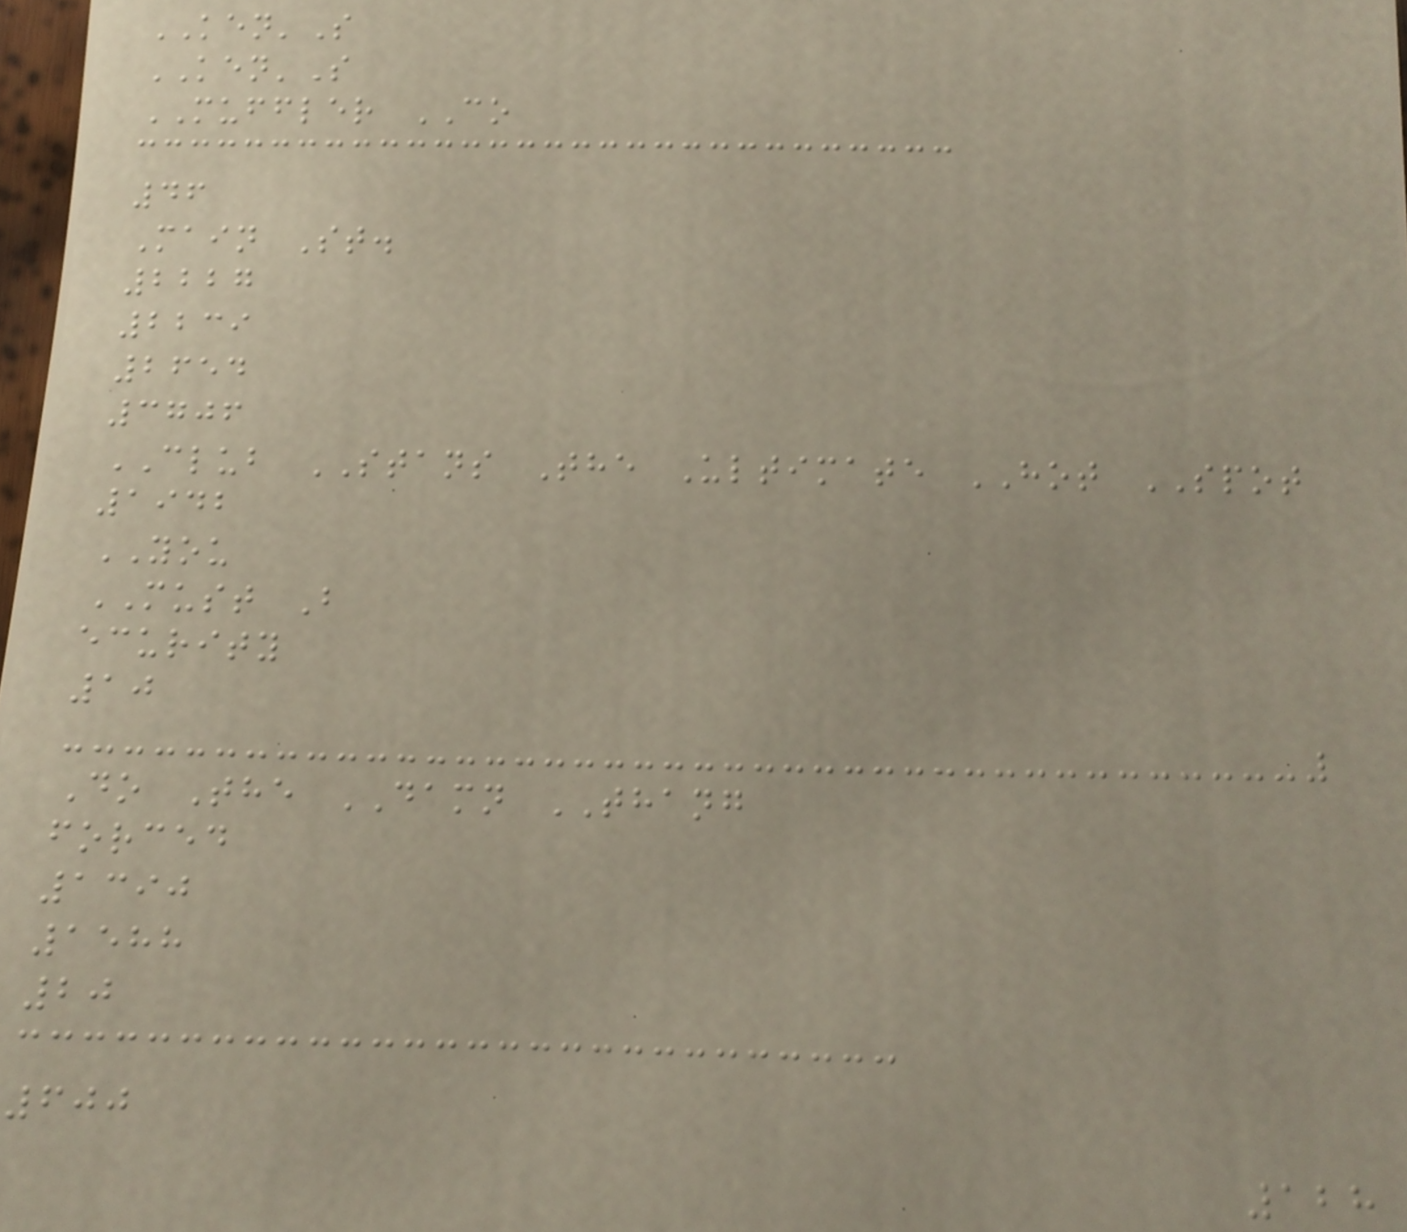KEN'S
KEN'S
MUFFLER CO
46
Main St.
2227
2239
2654
3706
CLUB STANS The Ultimate HOT SPOT
1942
YOU
MUST B
ecurity
10
Do The DAMN THANG
forced
1390
1588
20
600
128
